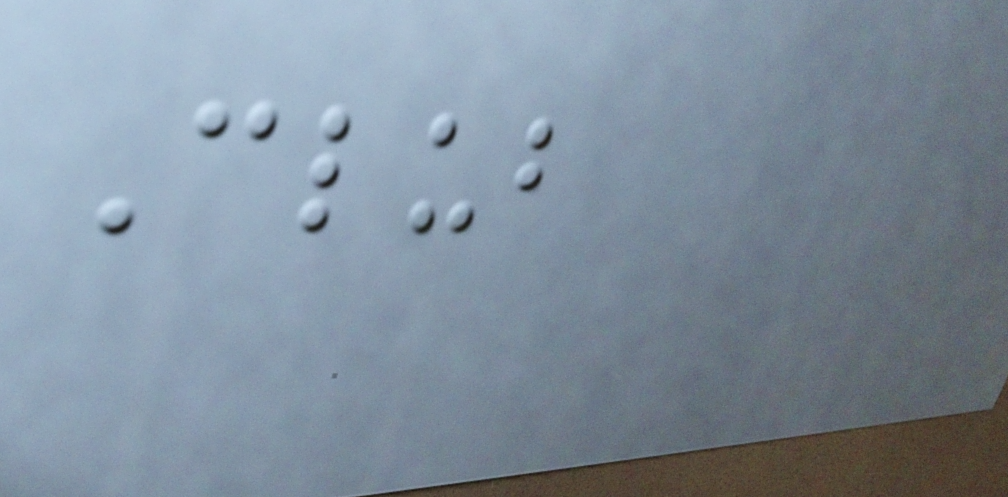Club
